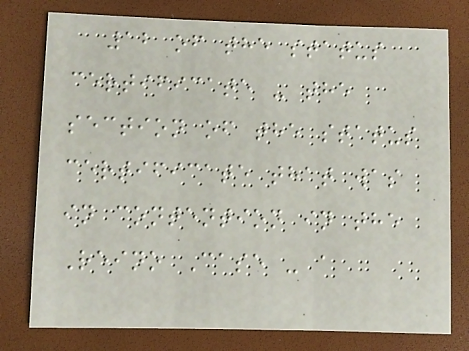12 of the status
certificate - the
section of the status
certificate that was
in contention in the
Reino Case - a
